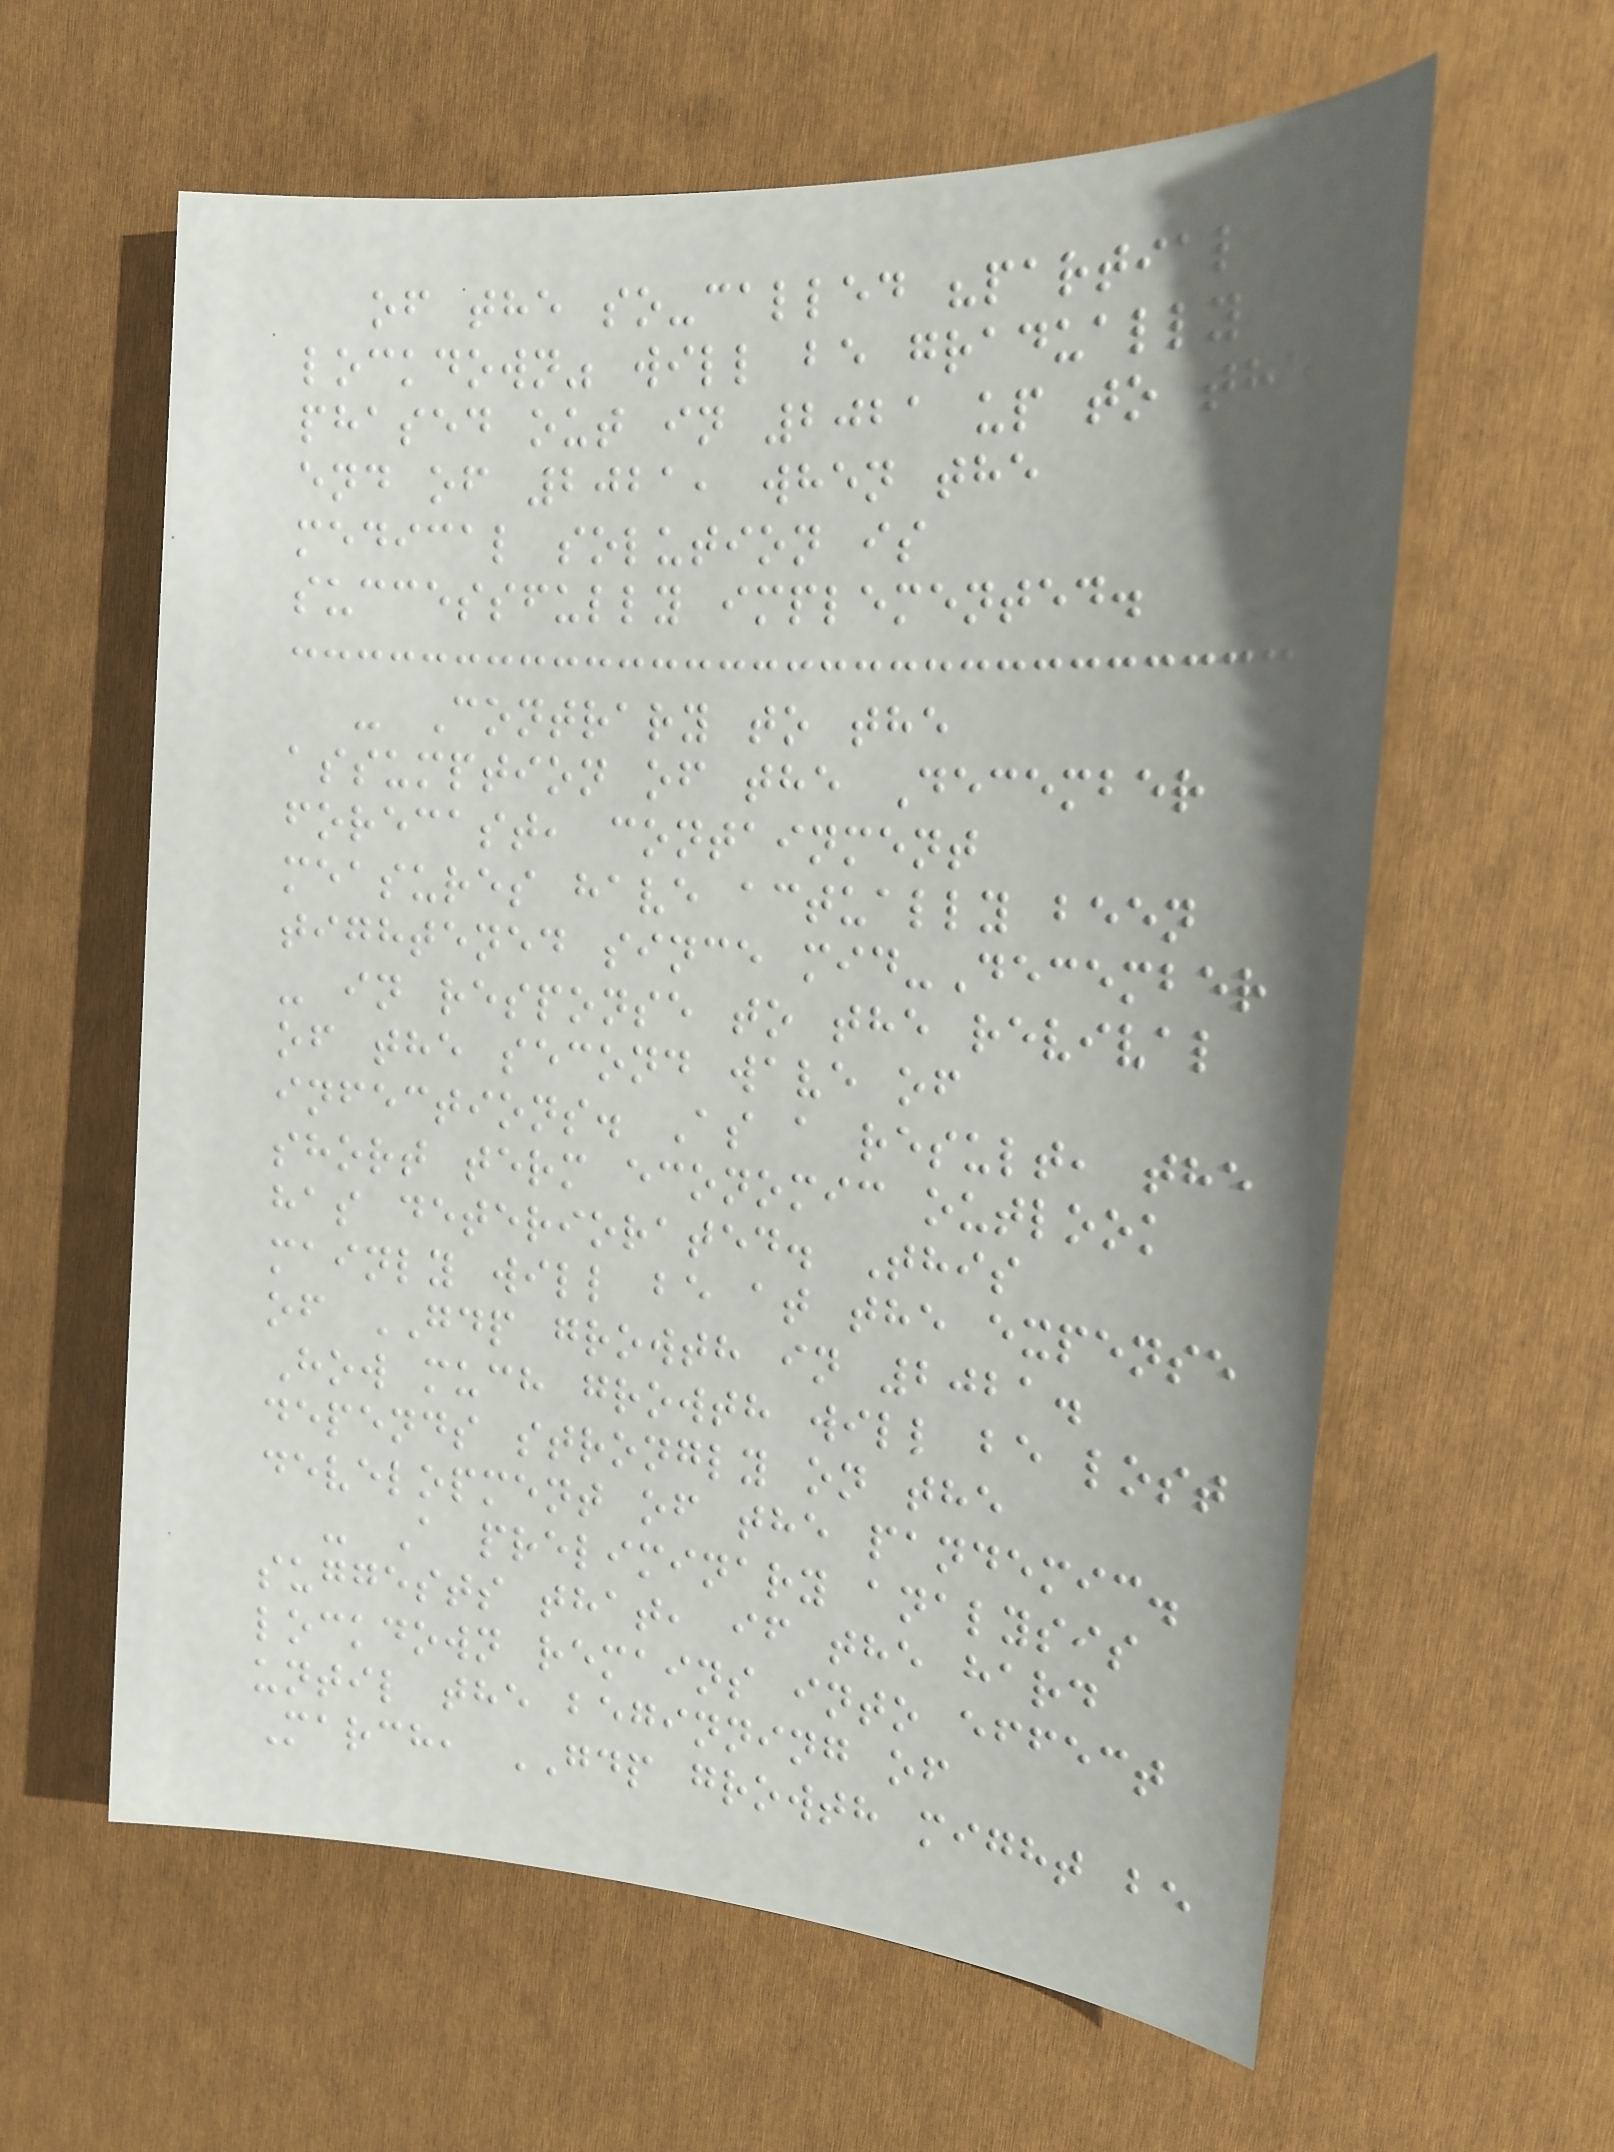of the so-called "partial
lockdown" will be gradually
phased out in 2021 up to the
end of 2021, when the
medical solution is
successfully implemented.
- Contrary to the
assumption of the December
forecast, containment
measures have actually been
tightened since mid-December
- in response to the revival
of the second wave of
infections. As a result, the
short term economic outlook
has deteriorated. This
mainly will be at the expense
of GDP growth in 2021.
How much growth will be lost
depends strongly on the
development of the pandemic.
- A preliminary analysis
suggests that, if the hard
lockdown remains into effect
until the beginning of
March, GDP growth might be
